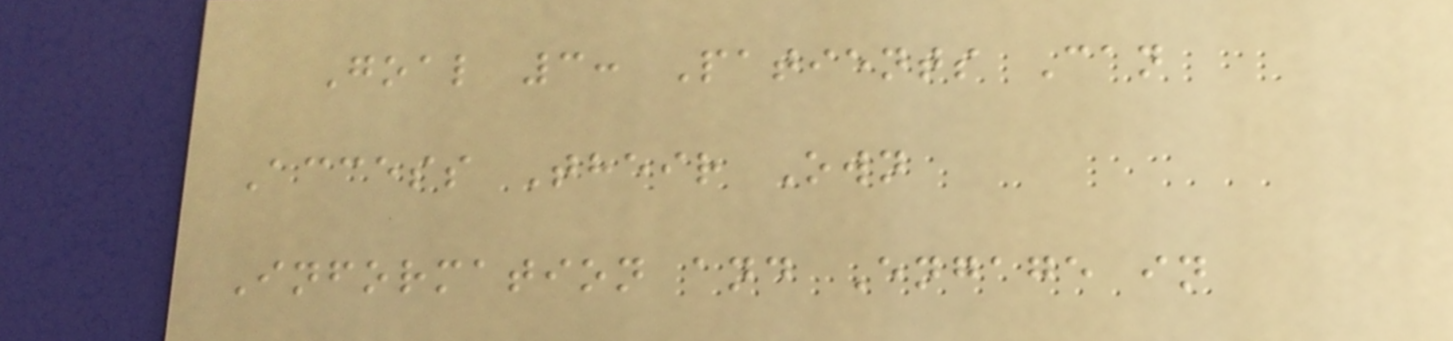Goal 3: Patients Can
Access Their Own
Information and Engage in
